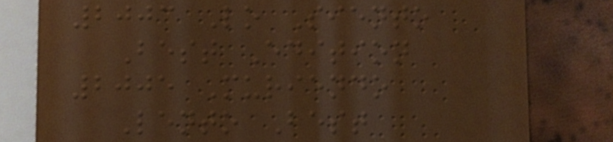2003 Lo Siento
Best Edition
2005 Muriendo
Lento Best
